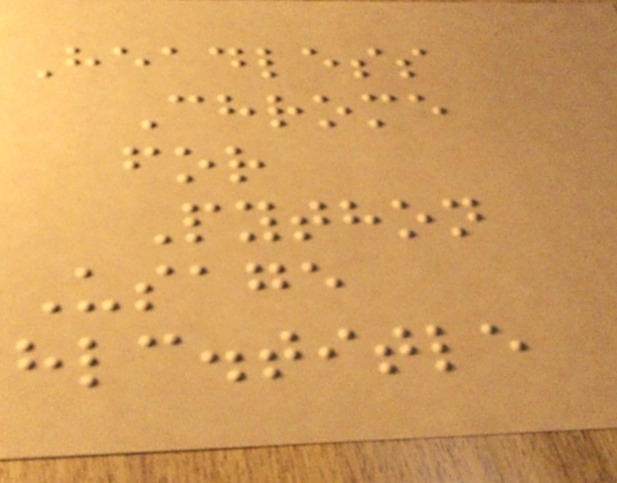Headless
Chrome
for
Python
Usage
hlc.title
